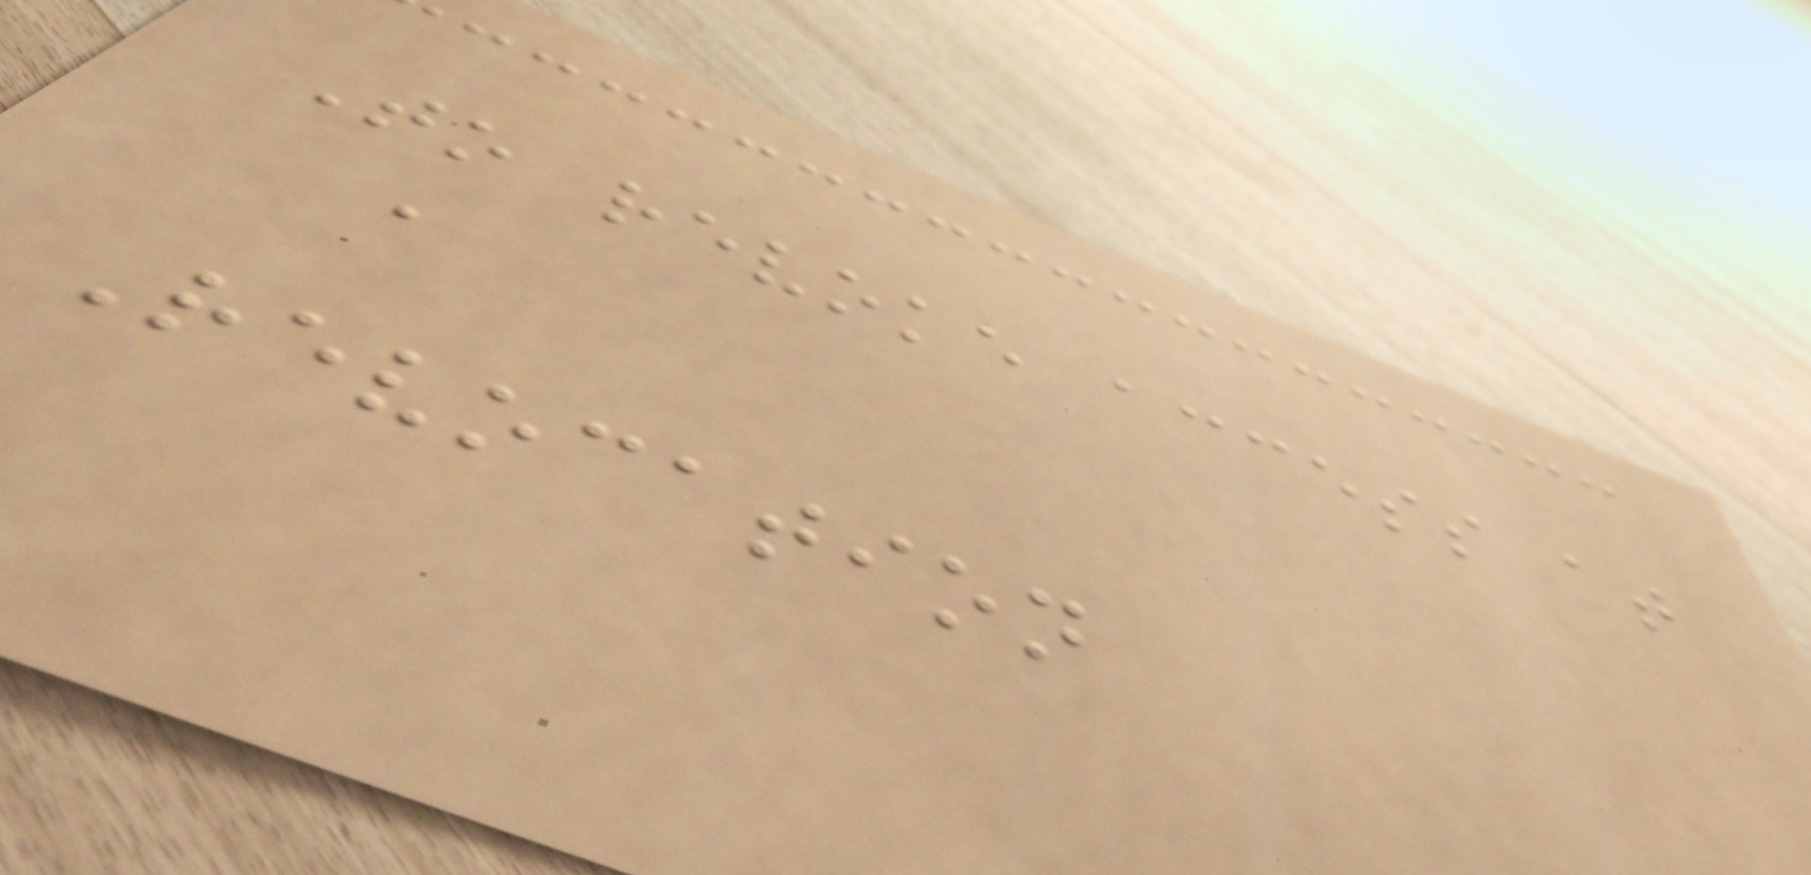To revoke access at
a
Revocation
